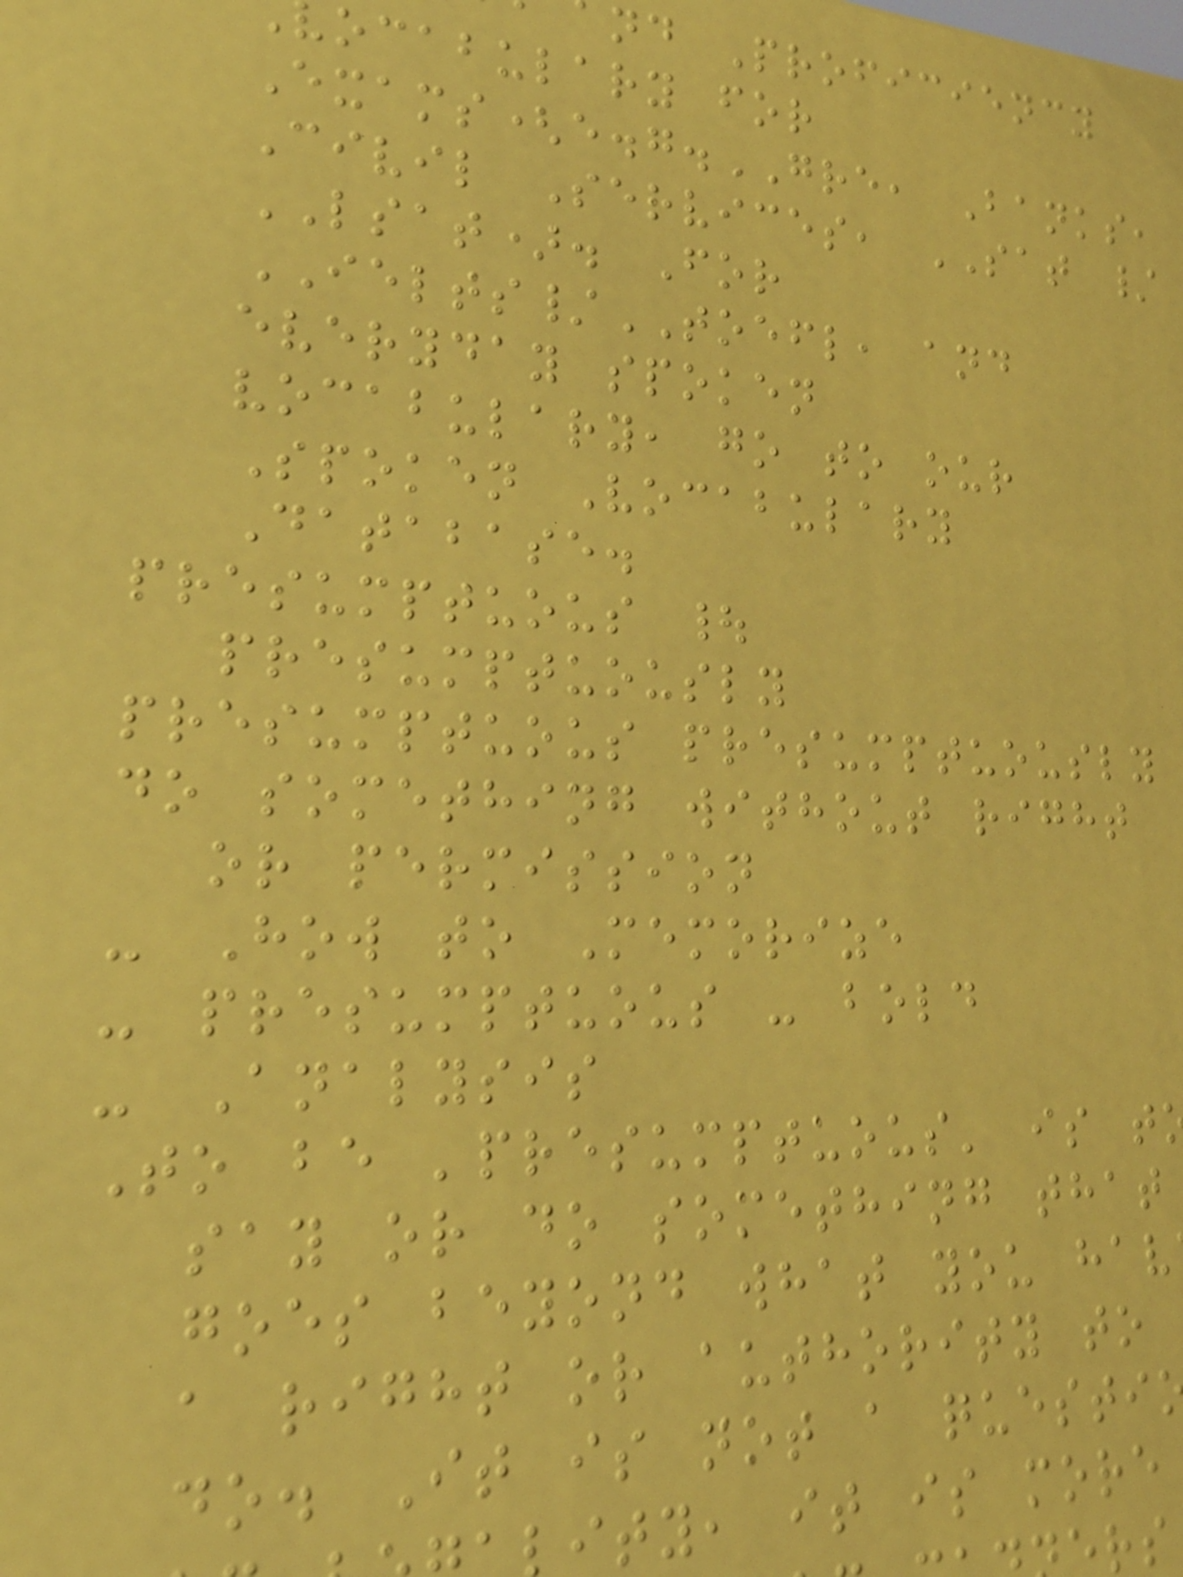nd Proficiency
ocabulary for
Exams(e.g.GRE, Banks,
Civil Services, SAT /
LSAT). For
IELTS/TOEFL, and
everyday spoken
vocabulary, go to our
Spoken Vocabulary
Database.
presumptuous |
presumptuously
presumptuous presumptuously
do something without right
or permission
- How to Memorize
- presumptuous - bold
- Analysis
To be 'presumptuous' is t
say or do something that
goes beyond what you hav
a right or authority to
do. It is not a questi
ity, it is more
